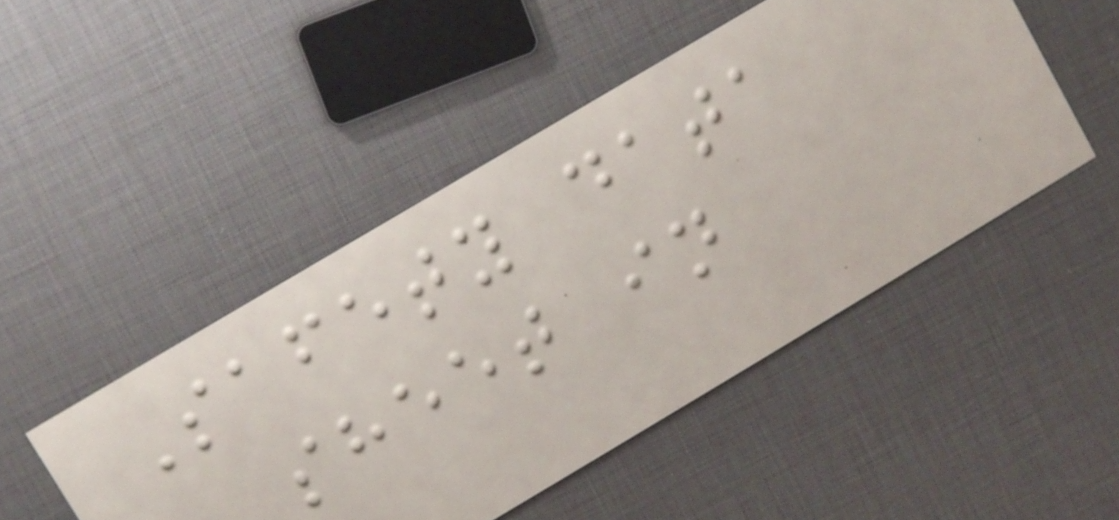Safety data
sheet in
